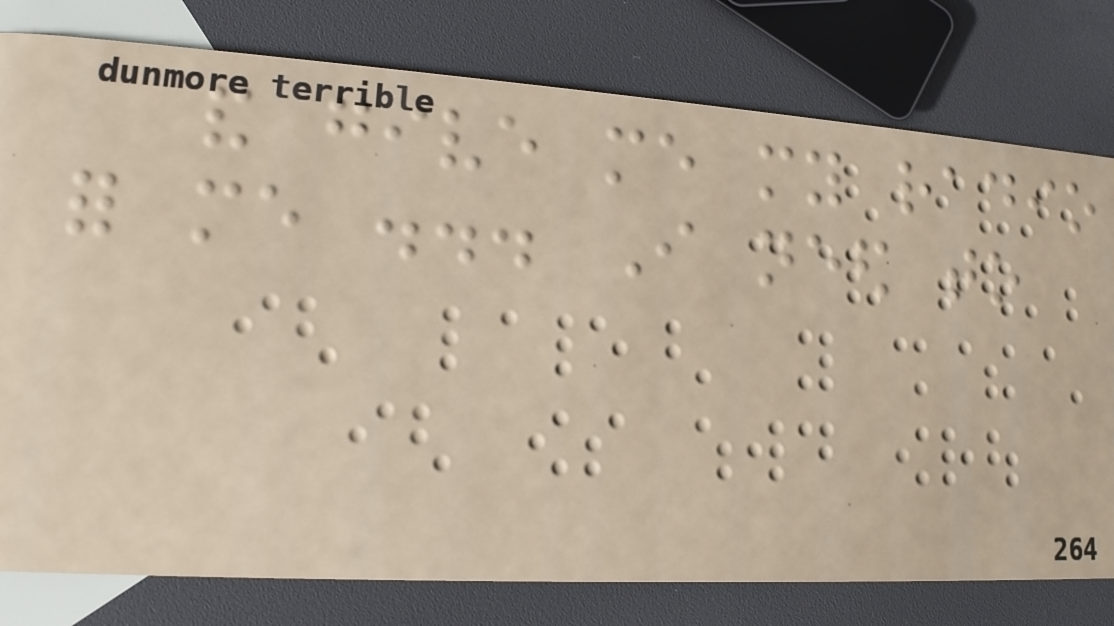and give me my radio
for me ... I need to
